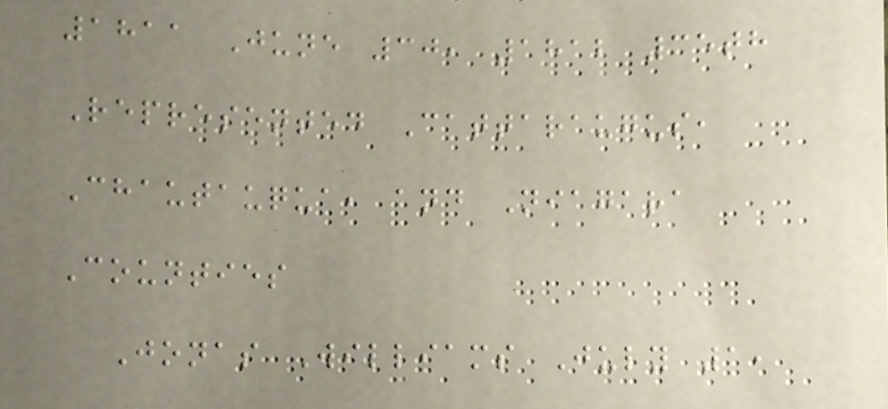1811 June 30, 1812 35th
Represented Cattaraugus,
Chautauqua, and Niagara
Counties
Jonas Williams July 1,
